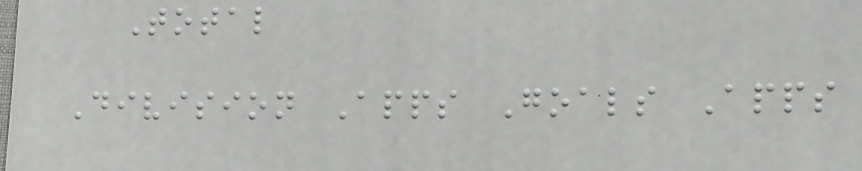Total
Division Apps Goals Apps
